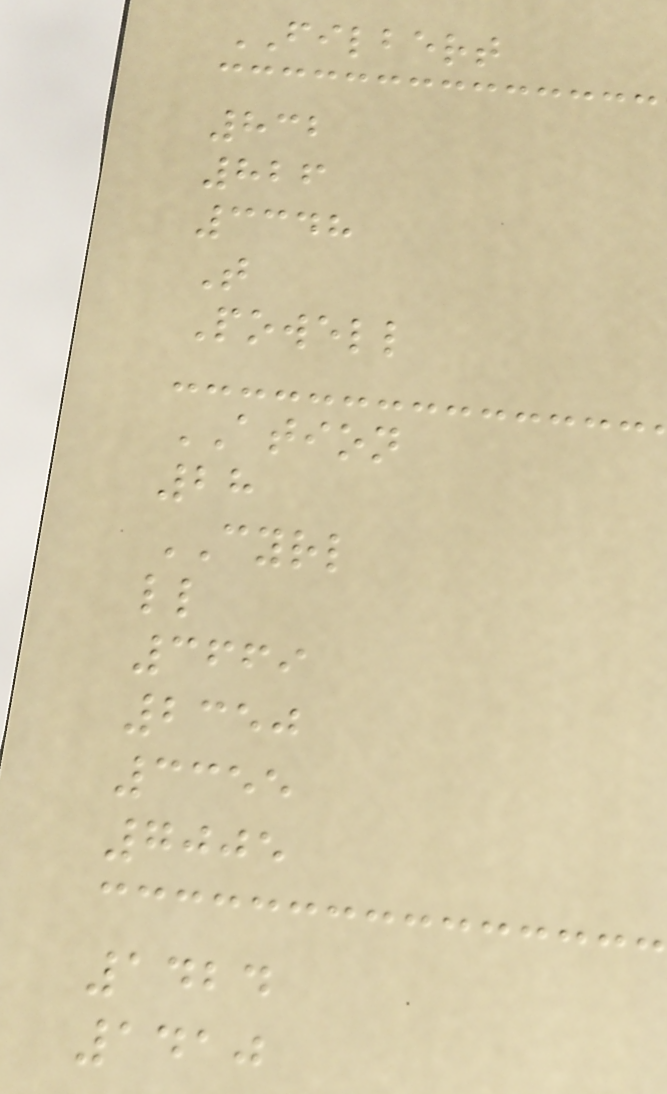FILBERT
832
826
3348
T
Powell
ATION
28
CYRL
ll
3669
2350
3355
7005
1424
1410
